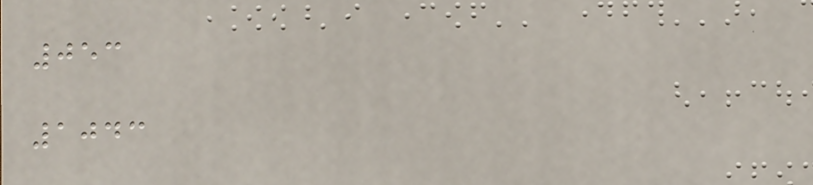053
1043
